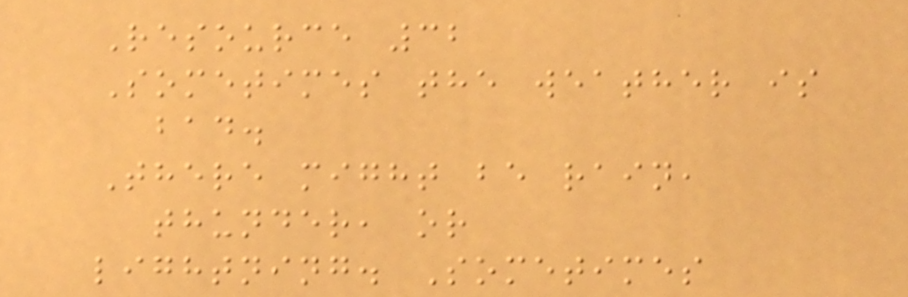Resource 32
Sometimes the weather is
bad.
There might be rain,
thunder, or
lightning. Sometimes
